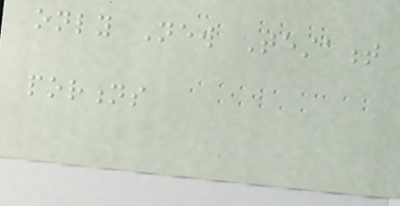only New Testament
portions
